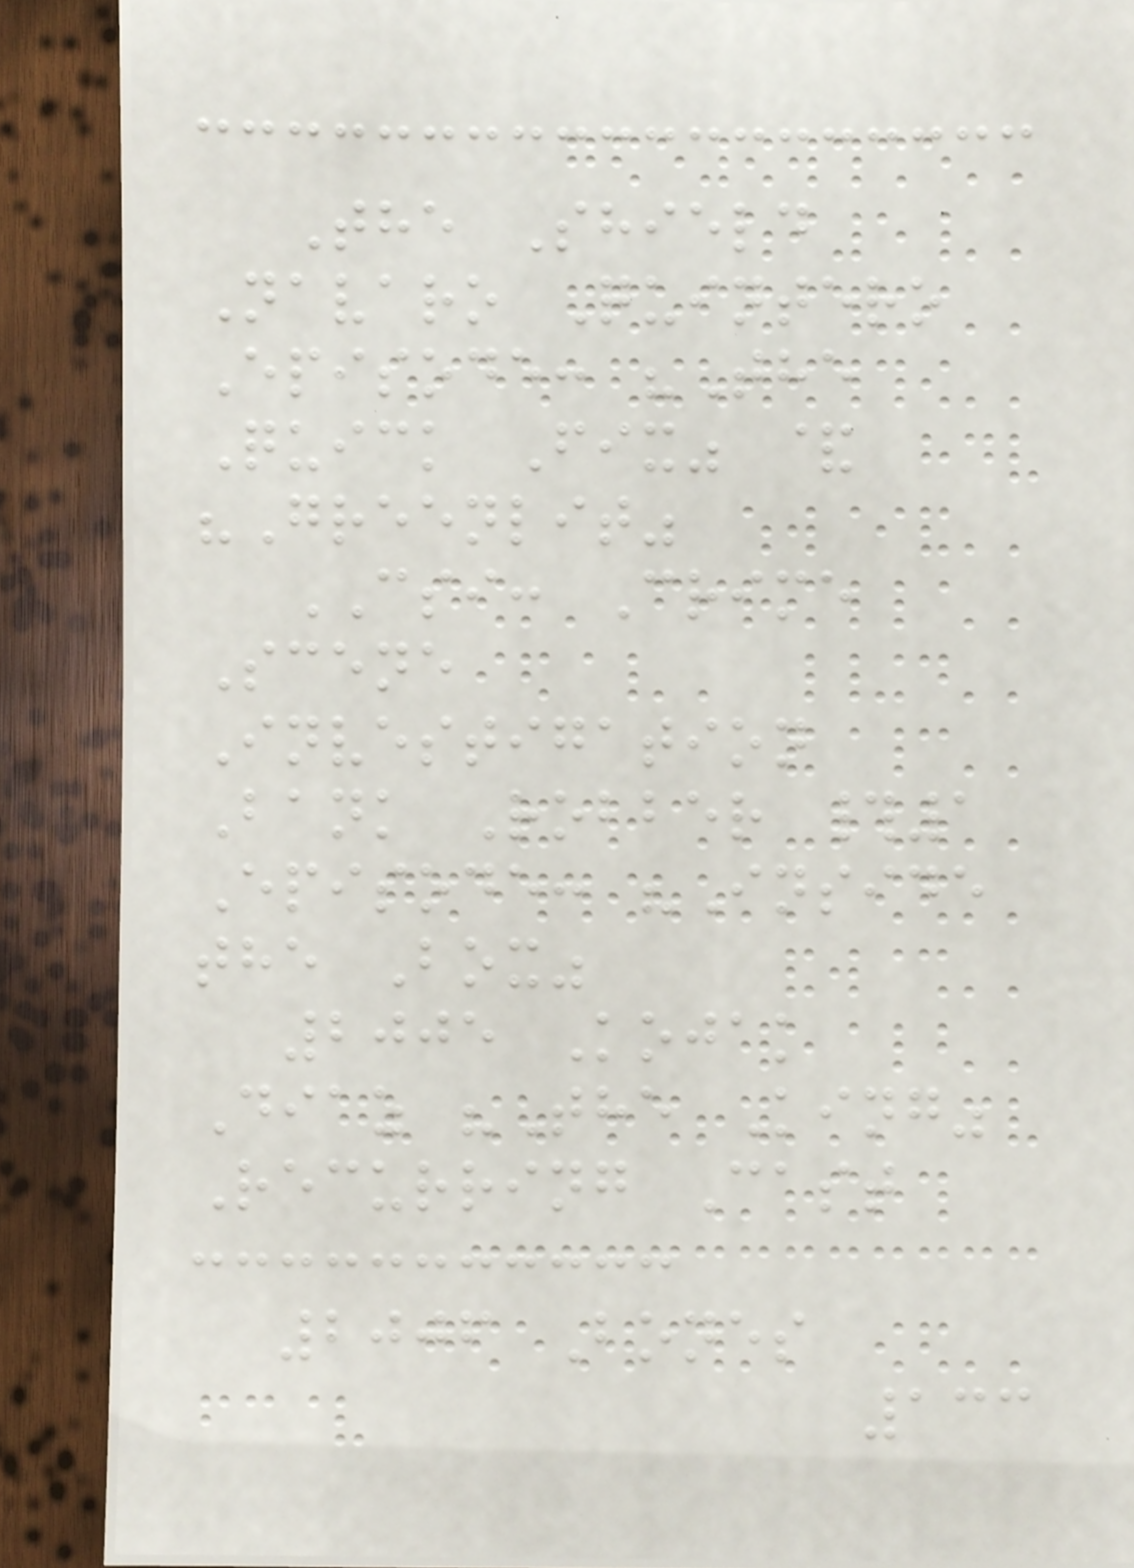The Shield
Navaro Quintero
Episode: "The
Quick Fix" &
"Greenlit"
CSI: Crime
Scene
Investigation
Bank Robber #1
Episode: "Inside
the Box"
2005 Kojak
Diaz "The King"
Recurring Cast
2006 Bones
133
